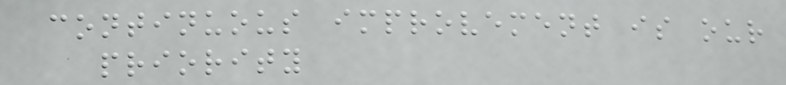continuous improvement is our
priority
